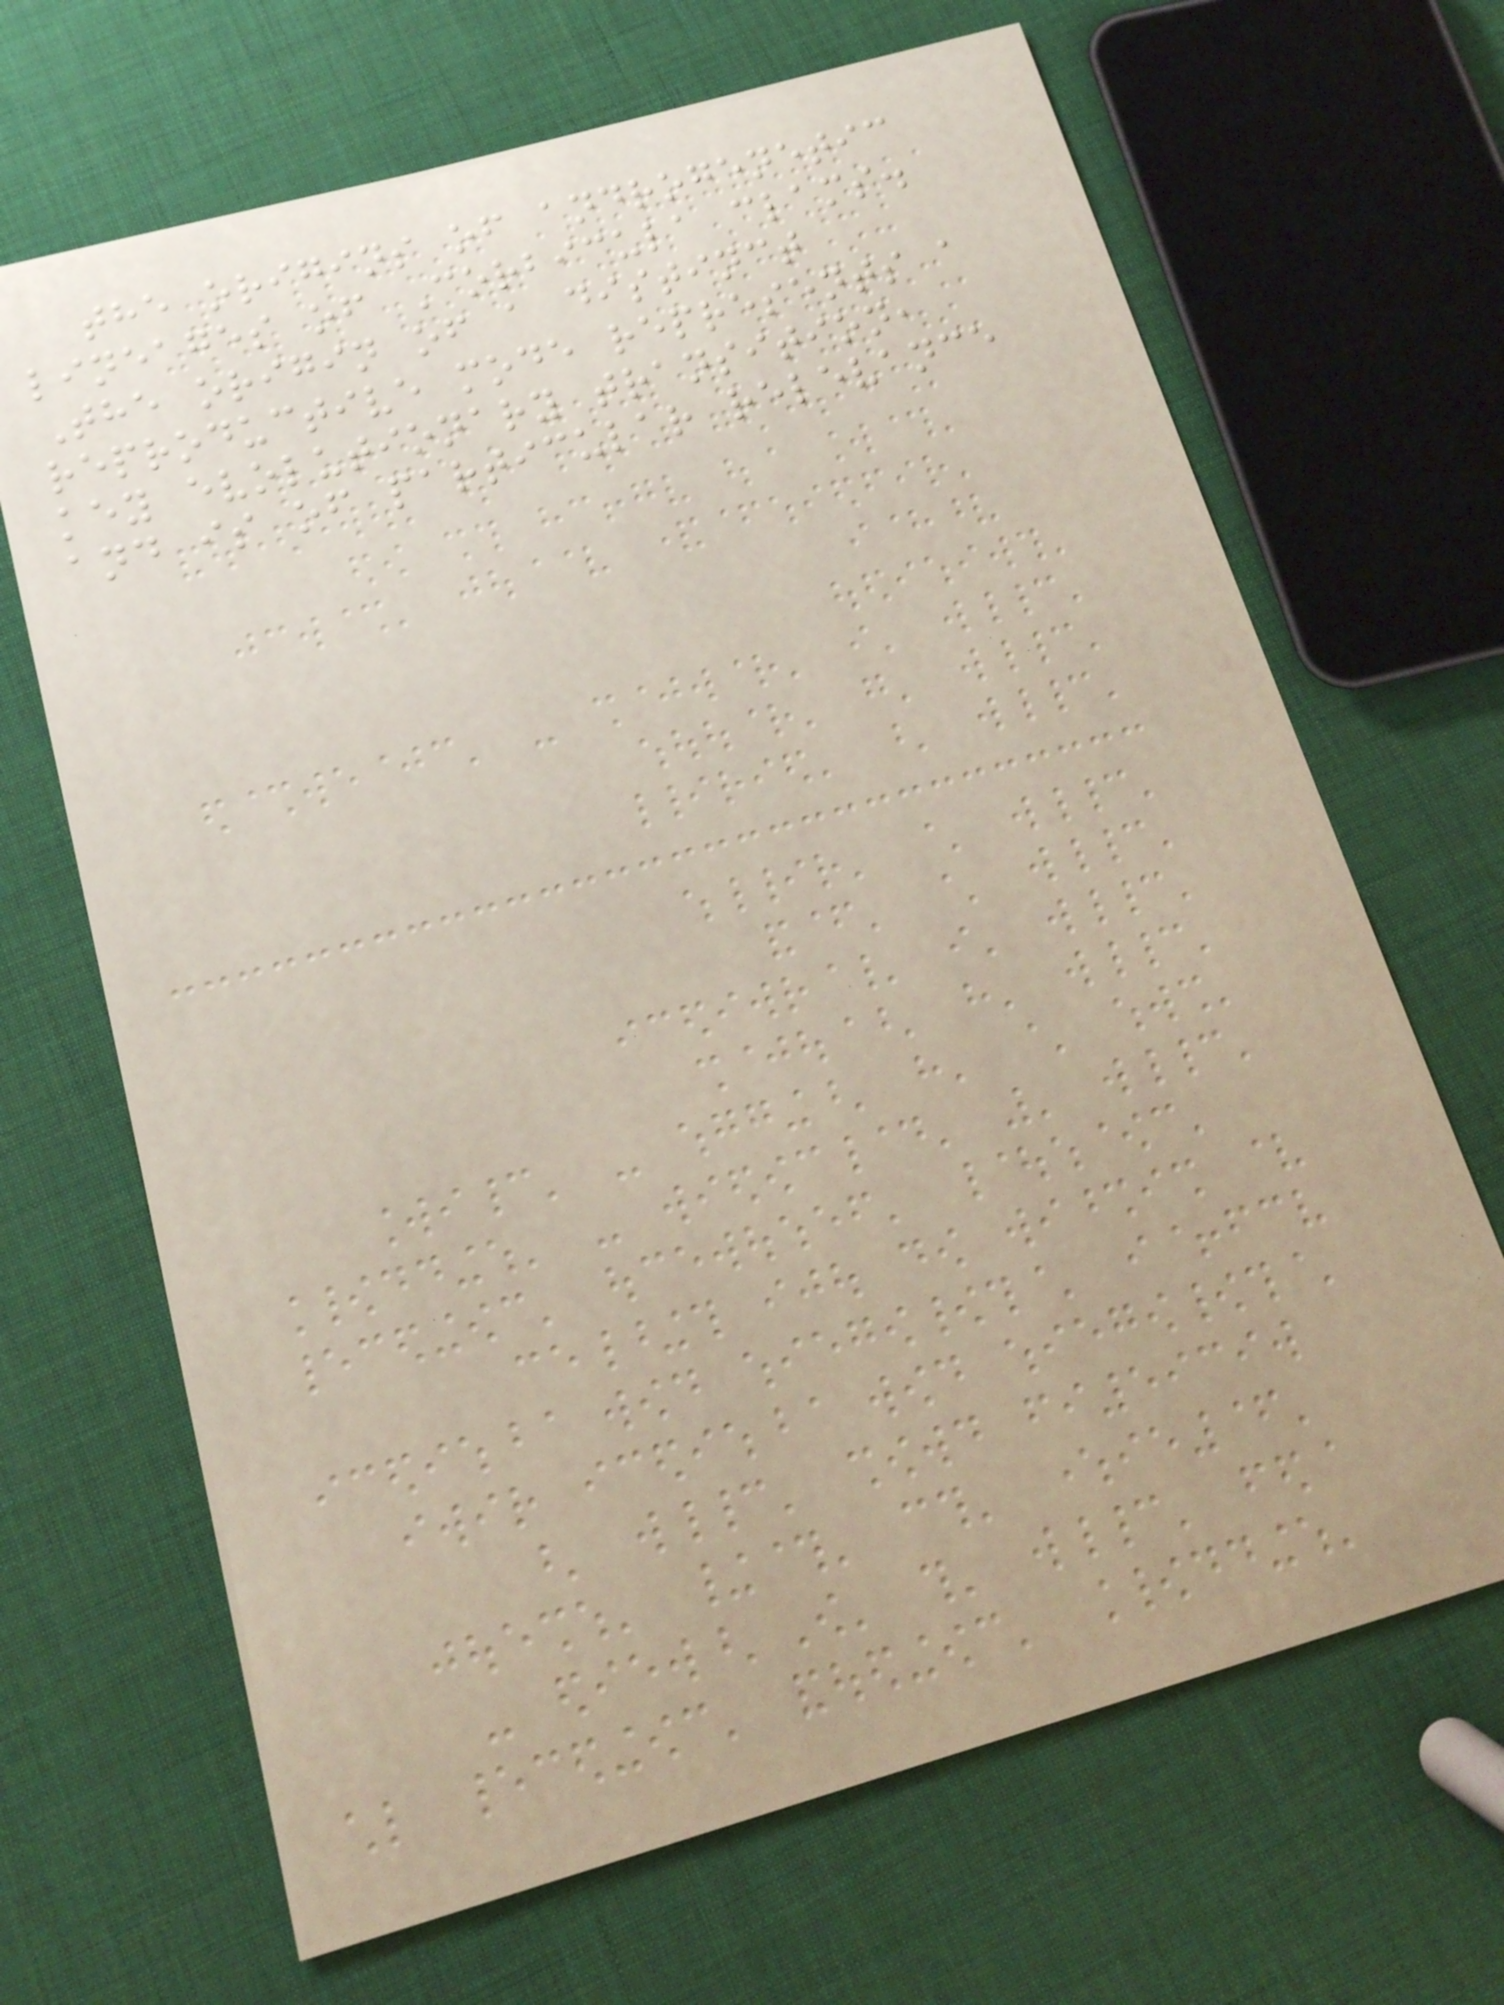the origins of androgenetic
lineages of Corbicula clams.
The origin of a distinct
reproductive mode represents a
key evolutionary transition,
and is of particular relevance
